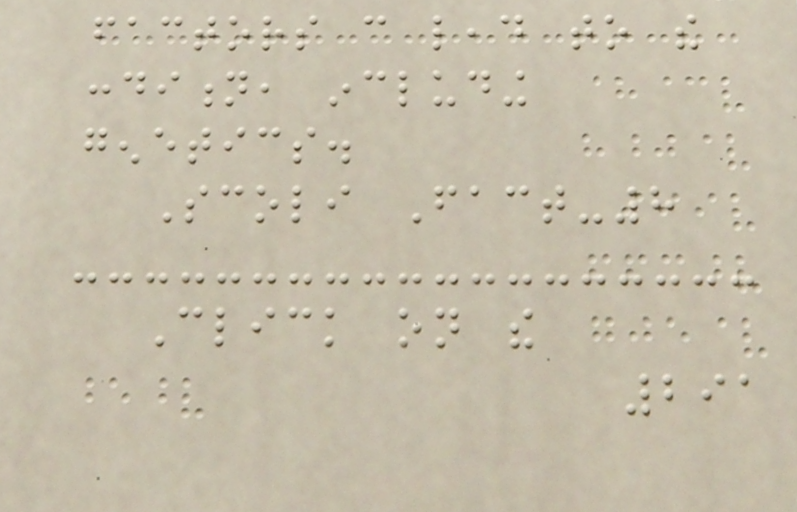factors can lead to the
condition, including
genetics.
Scoli Fact-8
Click on the
291
